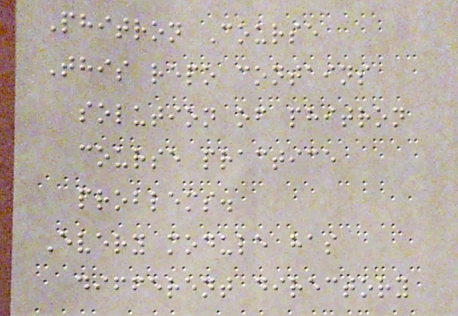Phitron Course
This repo contains
solution of phitron
course practice
problems.
Every module has
different directory
